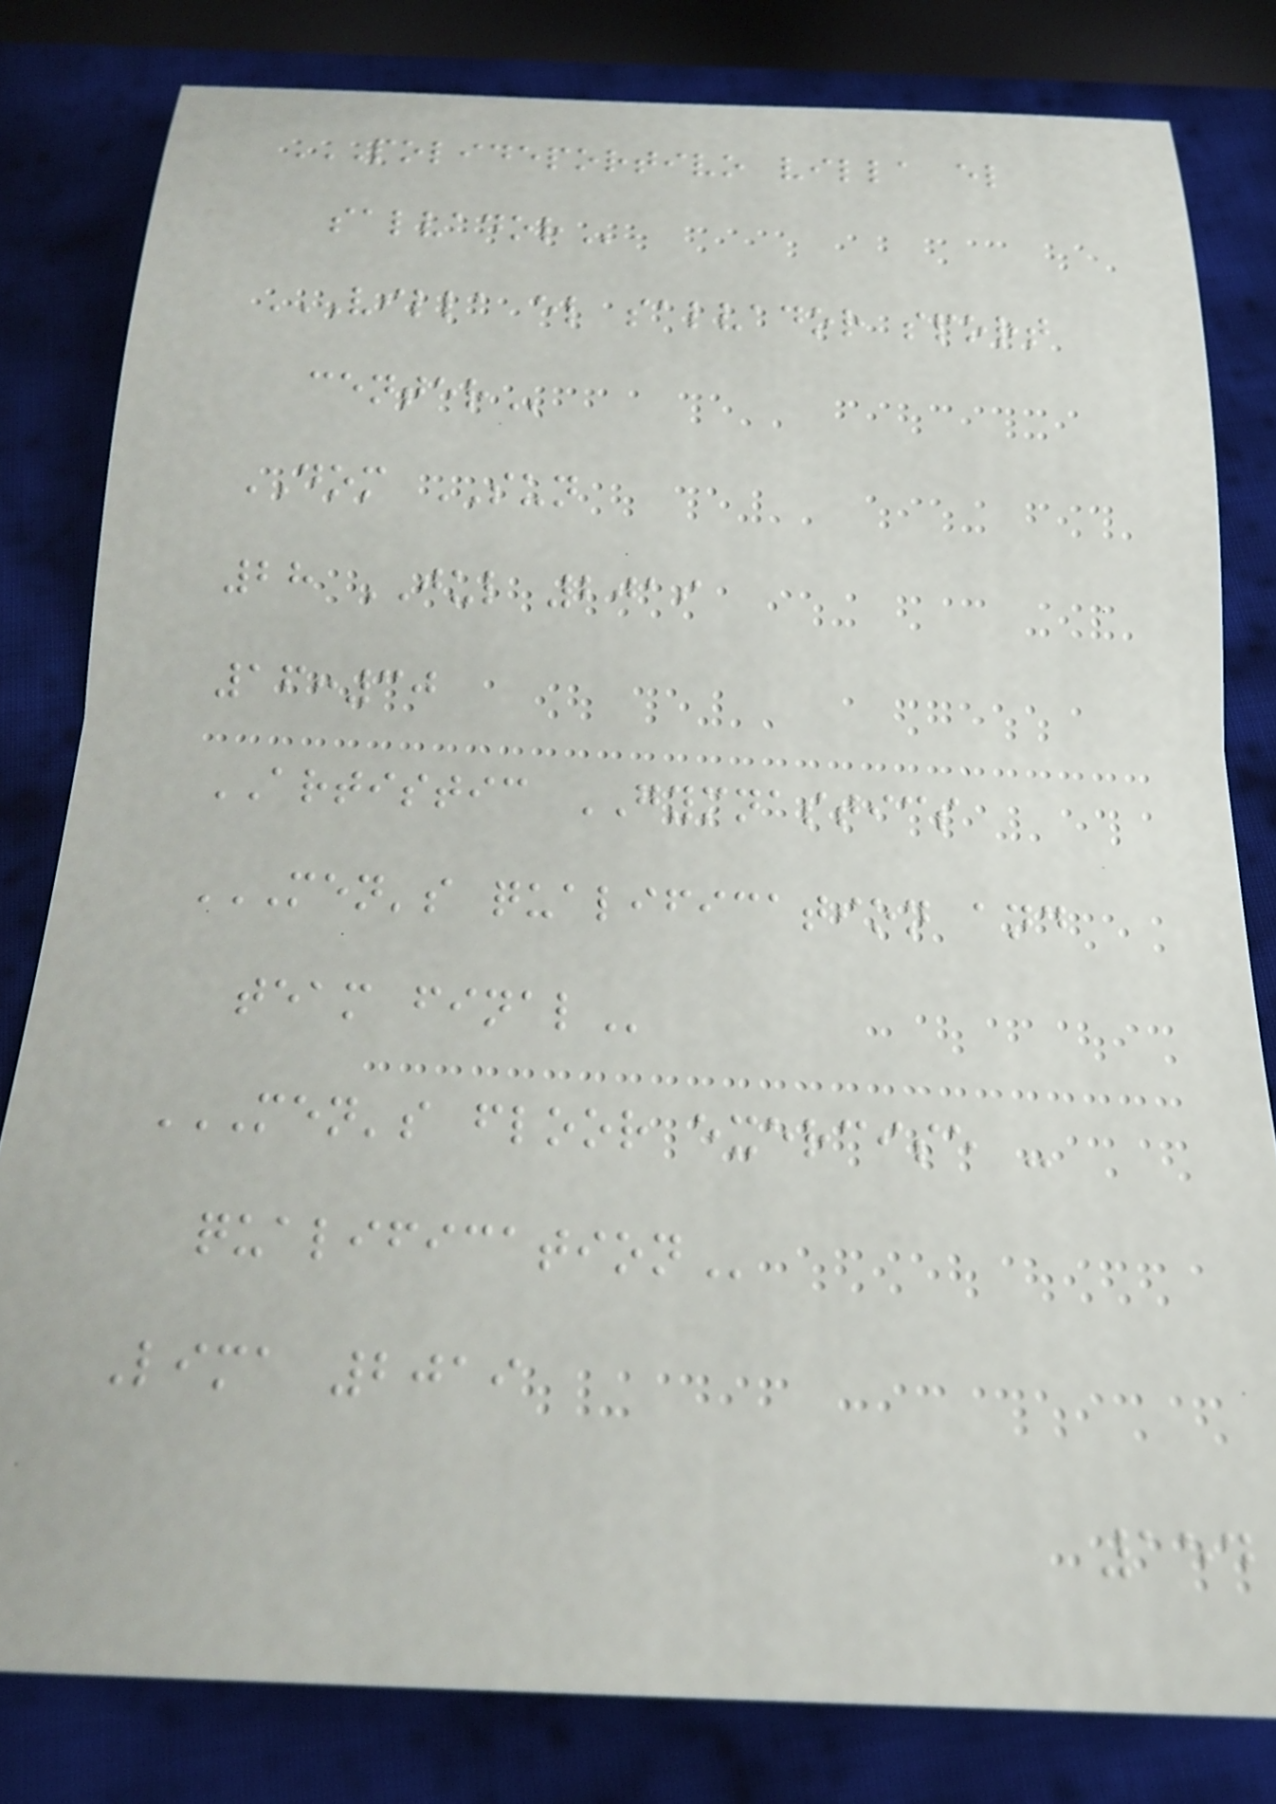POLIDEPORTIVO VILLA EL
SALVADOR
VILLA EL SALVADOR SPORT
CENTER
DOM SUN
28 JUL 2019
16:30
ARTISTIC GYMNASTICS
MEN'S QUALIFICATION AND
TEAM FINAL
MEN'S FLOOR EXERCISE -
QUALIFICATION
Lima 2019
154
